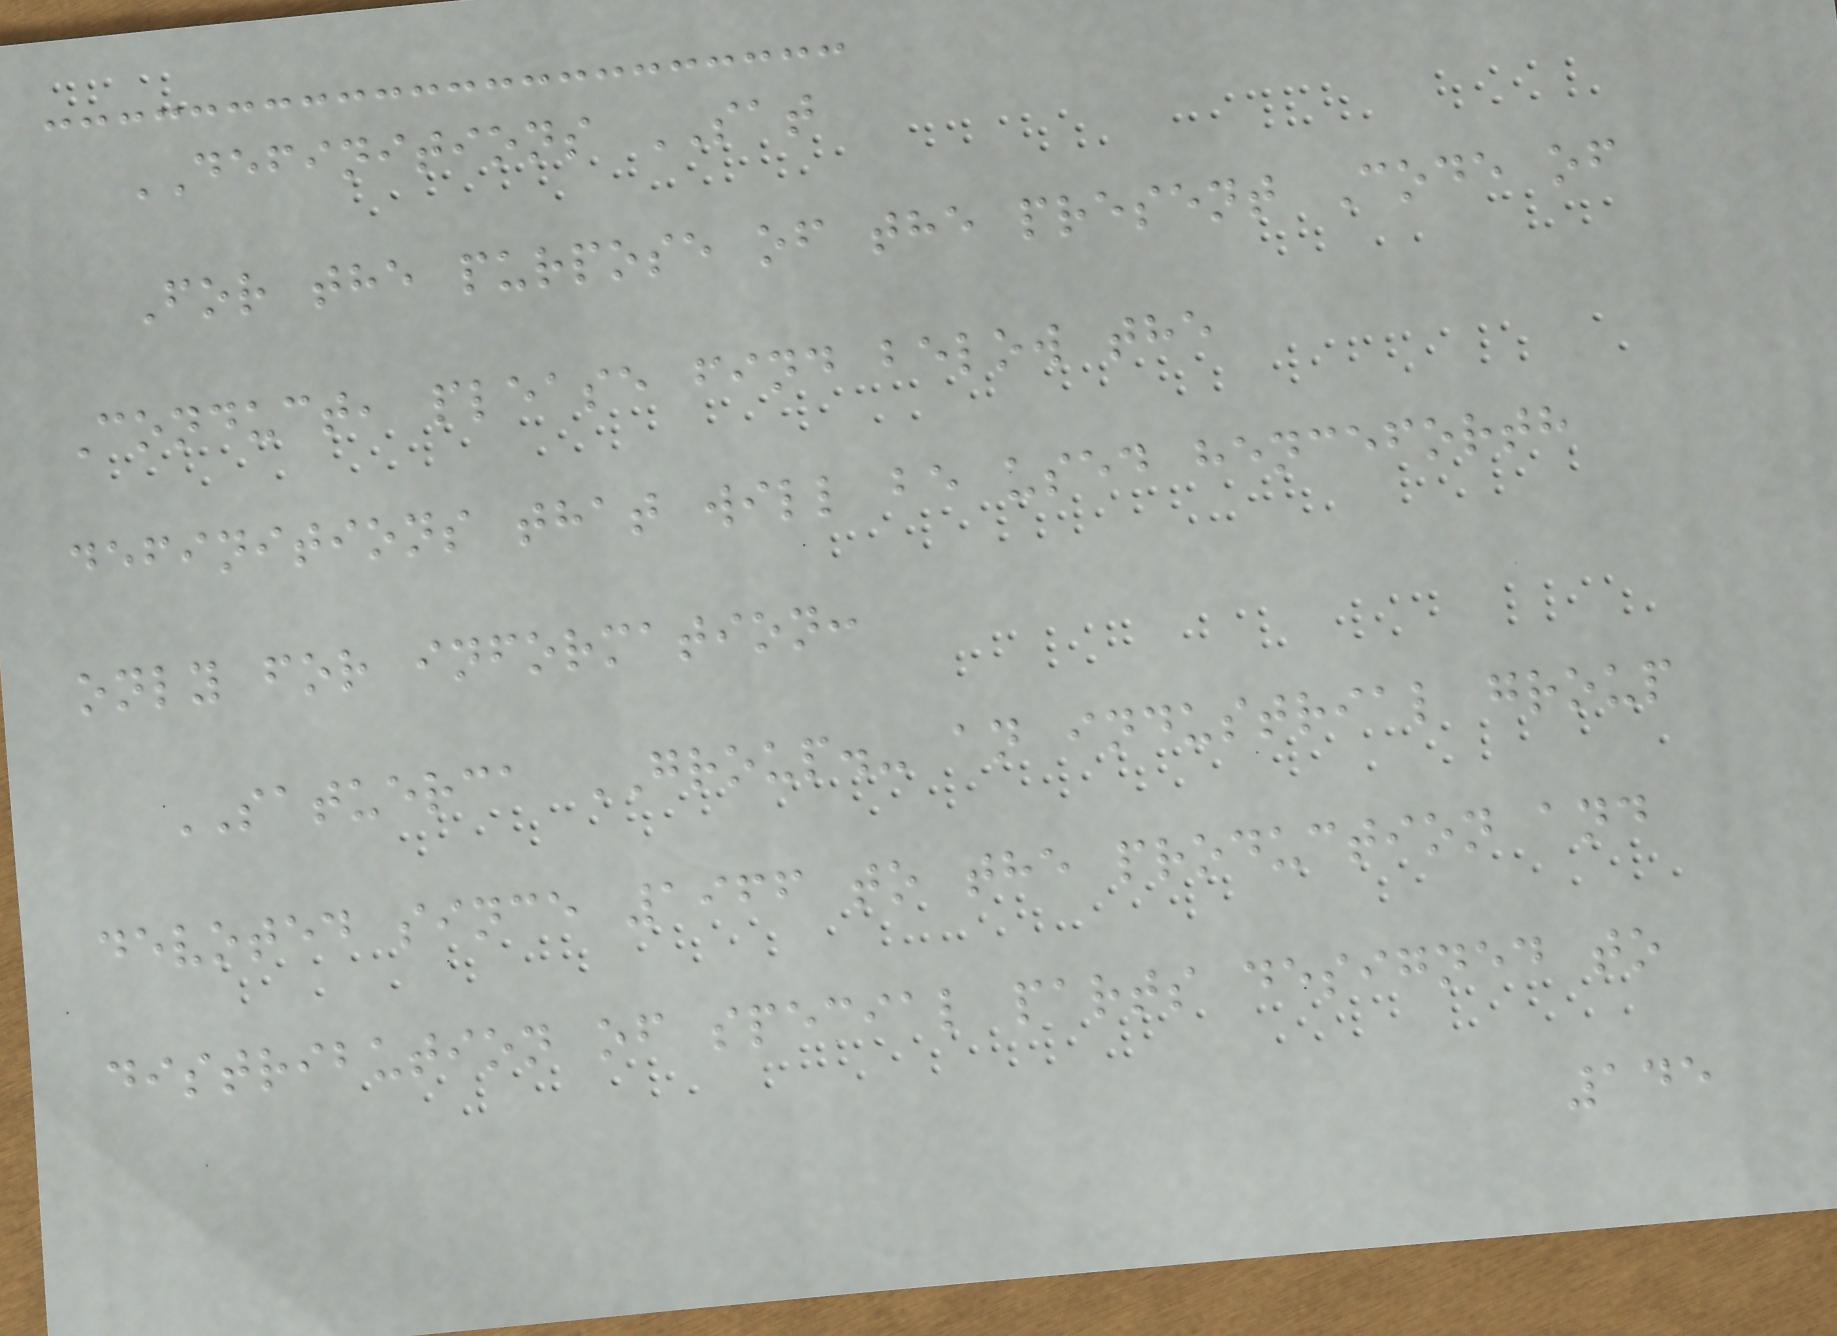DEFINITIONS SAT
For the purpose of the present Code of
Conduct, please find below the
definitions that will be used henceforth
only for information:
SATUERCA GROUP.- an industrial group
devoted since 1966 to the production and
distribution of special parts designed to
145
